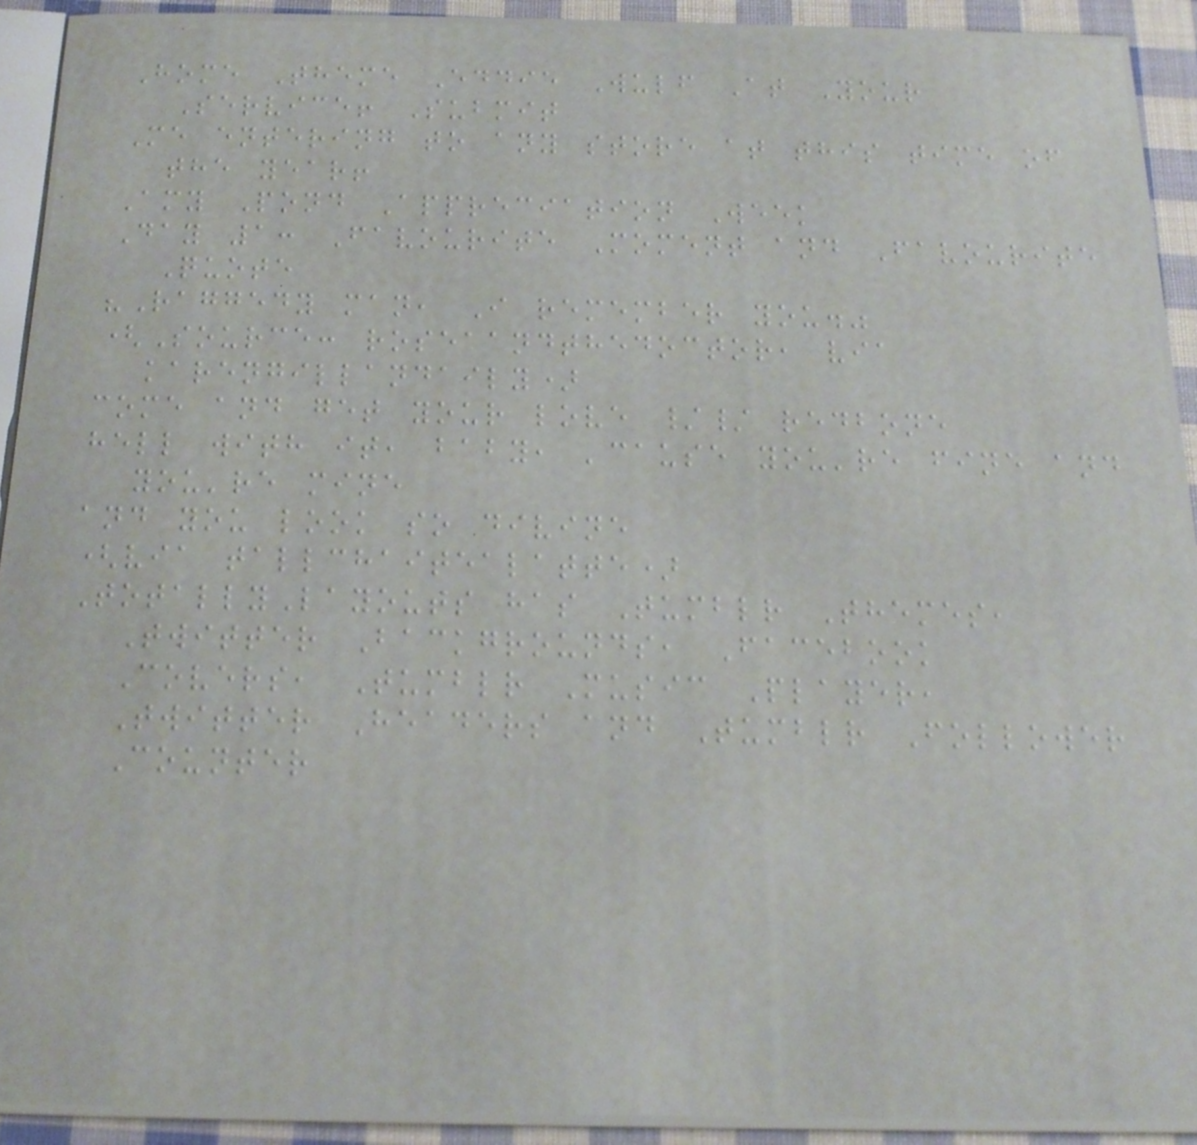Home Theme Eddie Wulf At Your
Service! Submit
Me entering to any store at this time of
the year!
Amy Pond Appreciation Week
Day 1: Favourite Moment and Favourite
Quote
"Raggedy man, I remember you."
(Source: roseaandthedoctor, via
karengillandaily)
come and get your love // redbone
hell with it, baby, 'cause you're fine and
you're mine
and you look so divine
(via tallchaitealatte)
TotallyLayouts has Tumblr Themes,
Twitter Backgrounds, Facebook
Covers, Tumblr Music Player,
Twitter Headers and Tumblr Follower
Counter
